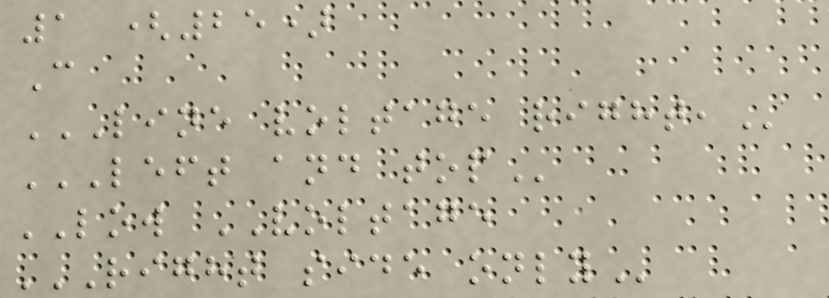1 (25)
C
LINE VOLTAGE RIGHT,
LEFT AND TOP
LOW VOLTAGE
RIGHT SIDE ONLY
